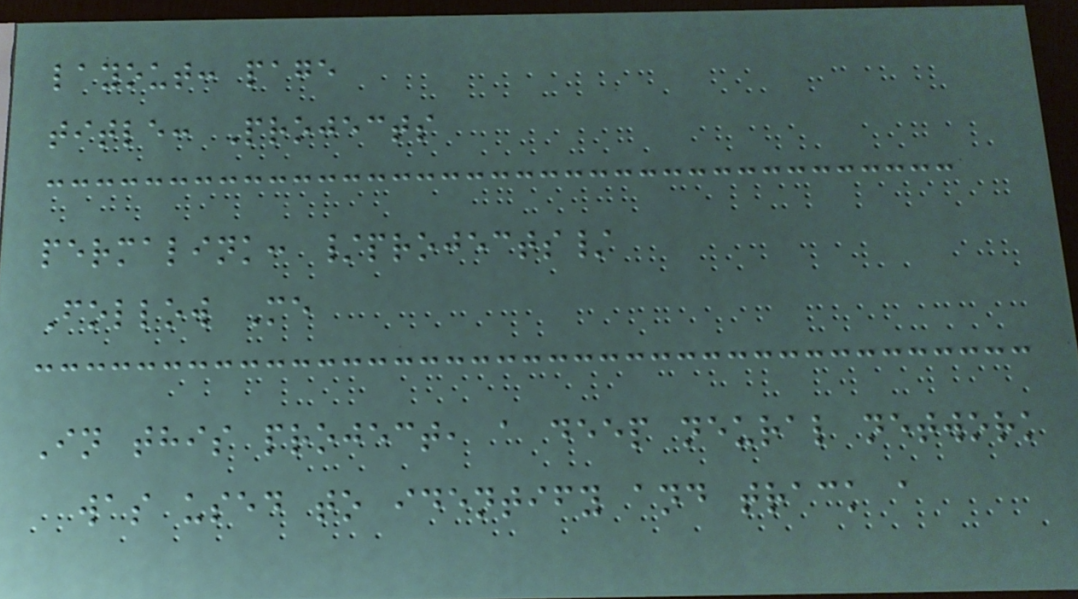layout: page
title: Projects
permalink: /projects/
Follow Me
In this project, a deep neural network
was used to identify and track a
